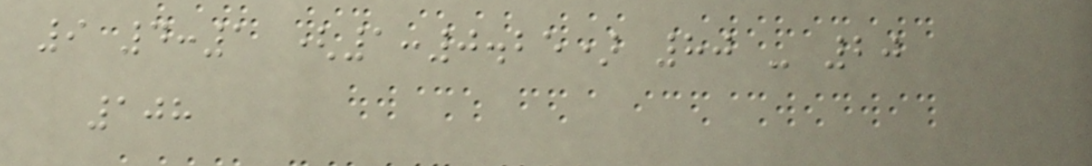9 4:1 (1:0.25) 80 - 20
108
